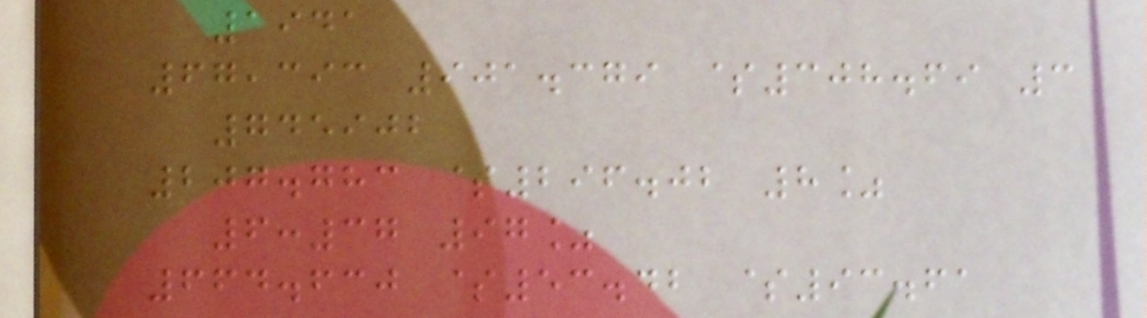1941
67,393 901.379 $308.69 3
745902
207.783 $296.02 8%
6:37 97%
664.630 $53.42 $93.61
